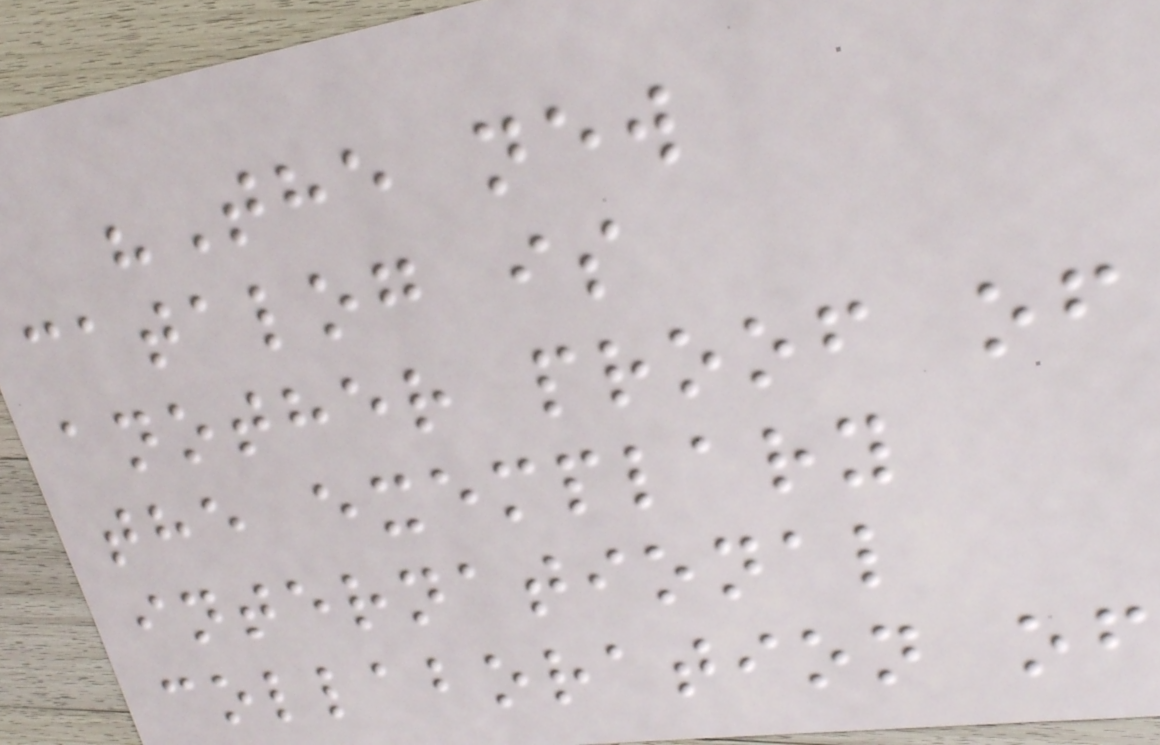"The new
catalog is
another proof of
the exemplary
international
collaboration of
